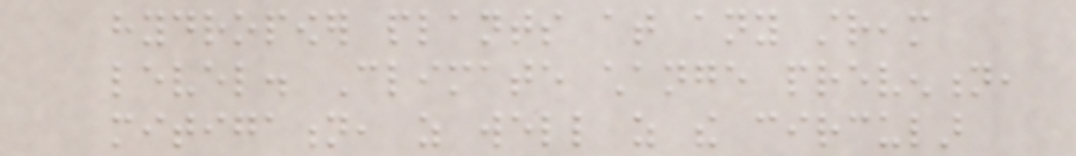hydropower plants at any stream
level. Climate change prevention,
mitigation, as well as the circular
